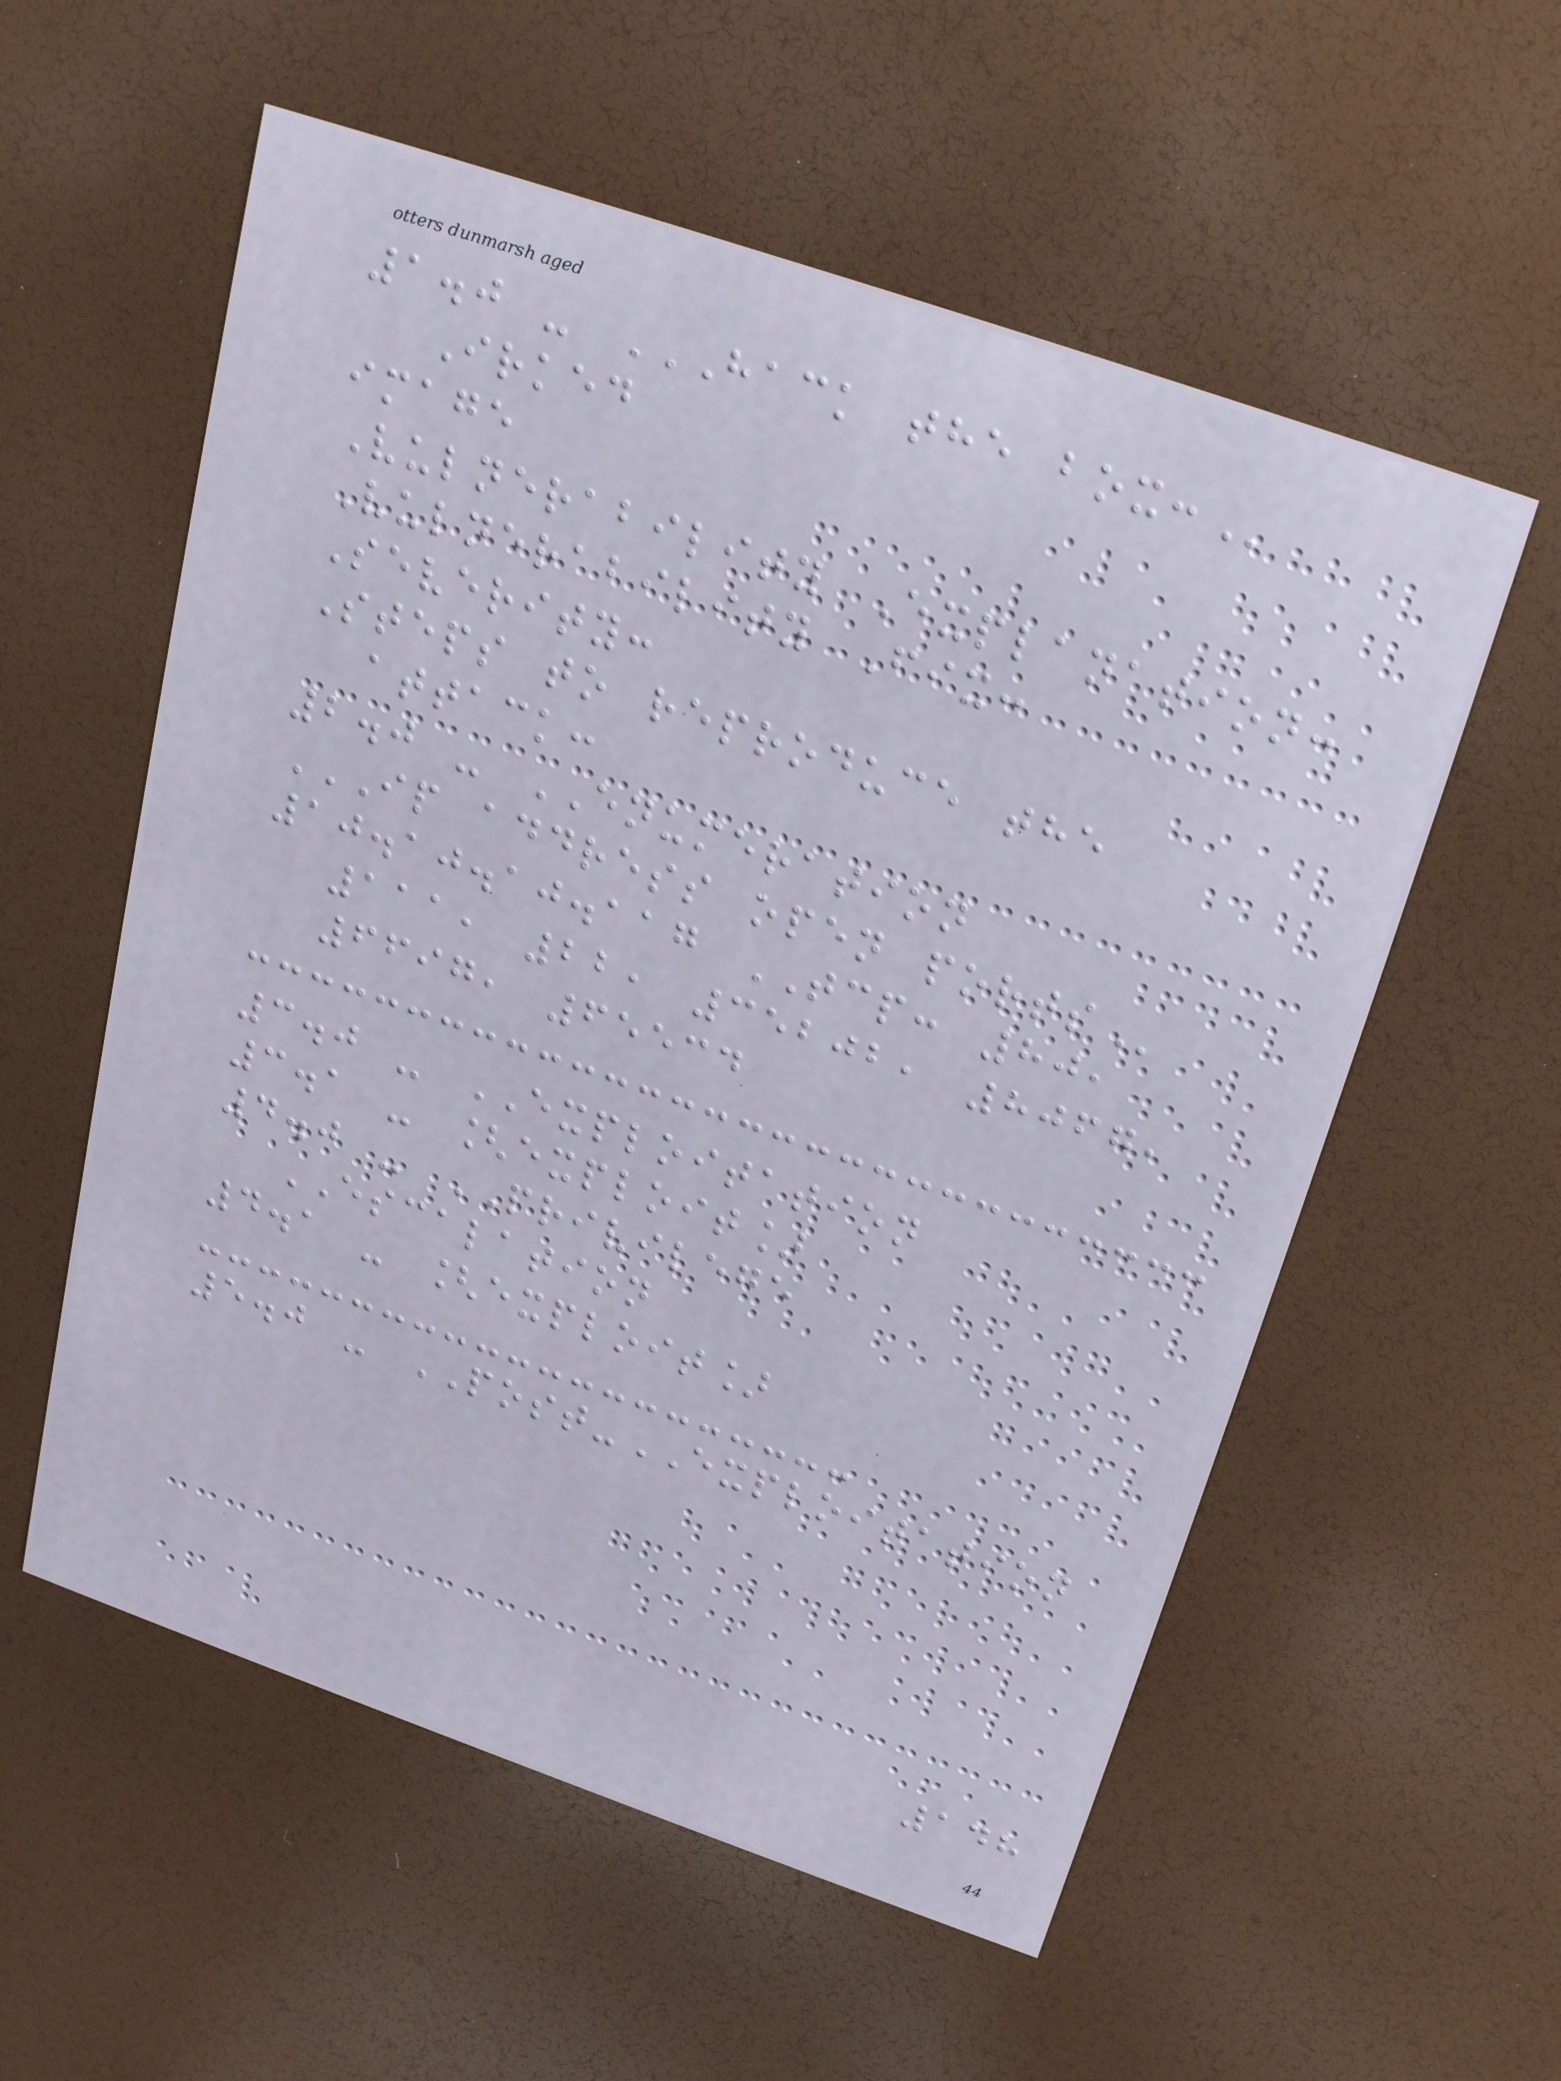1.0 - HACK THE BOX:
Irked
image
Vulnerability Explanation:
Vulnerability Fix:
Severity:
Steps to reproduce the
attack:
2.0 - ENUMERATION
IP ADDRESS OPEN PORTS
10.10.10.117 TCP: 80,
111, 22, 35202, 8067,
6697, 65534
3.0 - EXPLOITATION
3.1 - [exploit]
4.0 - PRIVILEGE
ESCALATION
4.1 - [exploit]
5.0 - POST-EXPLOITATION
148
